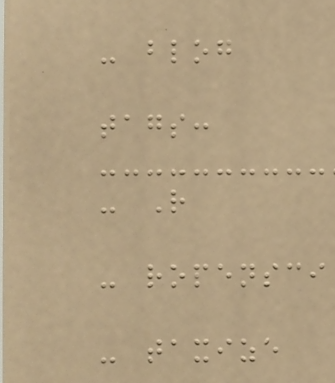- blog
tags:
- R
- ropensci
- taxize
